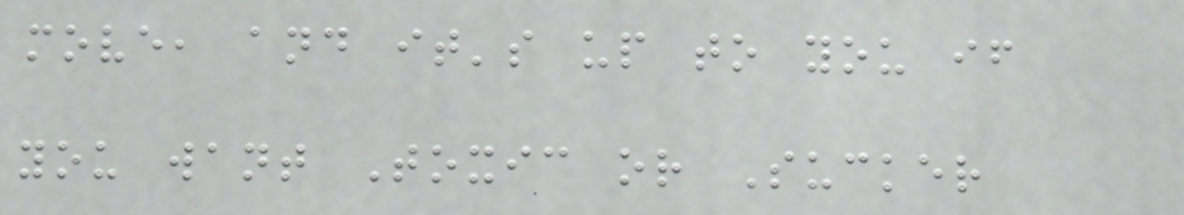move, and it's up to you if
you want Toxic or Sucker
